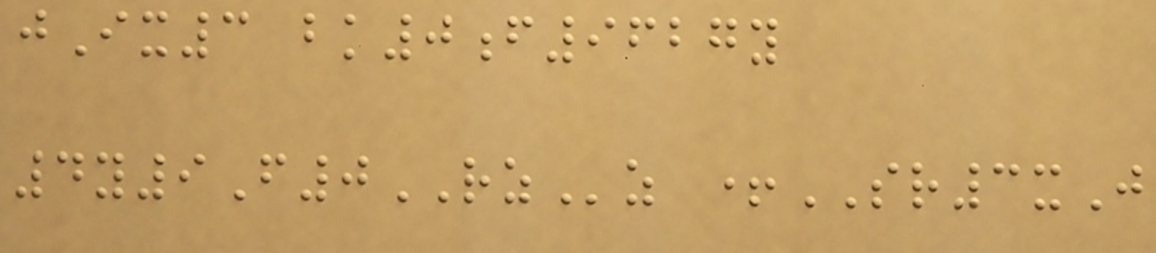jIx3 bk0f9627y
4y9F0RZz +SR3xJ
